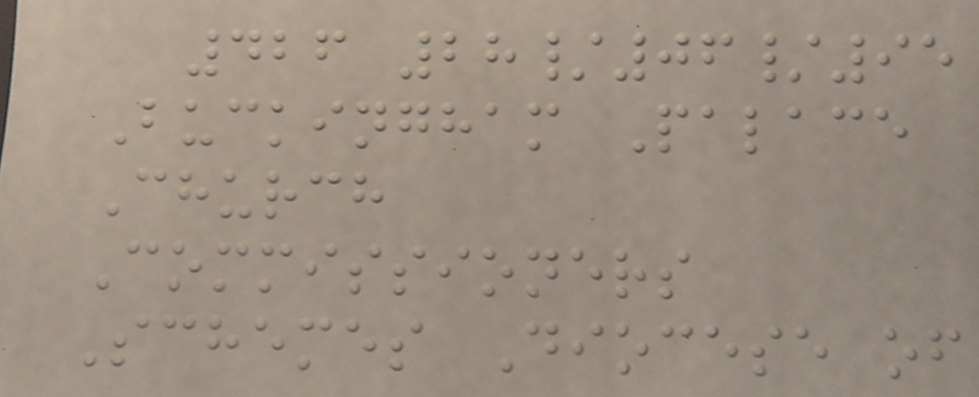426 28/06/95
Buckingham Palace
Church
Commissioners
Schemes Diocese of
